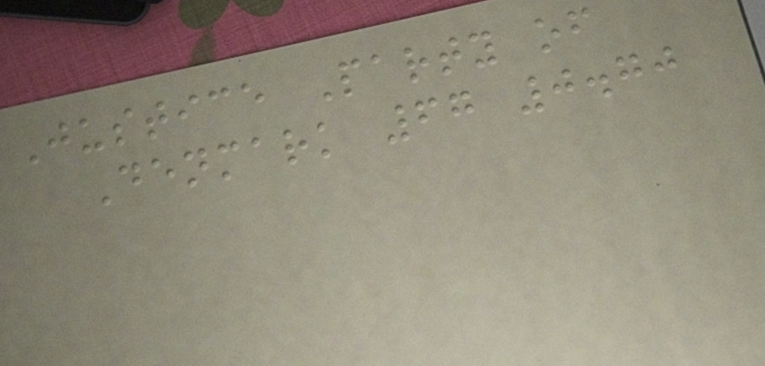Justice Party of
Denmark 67 0.70
